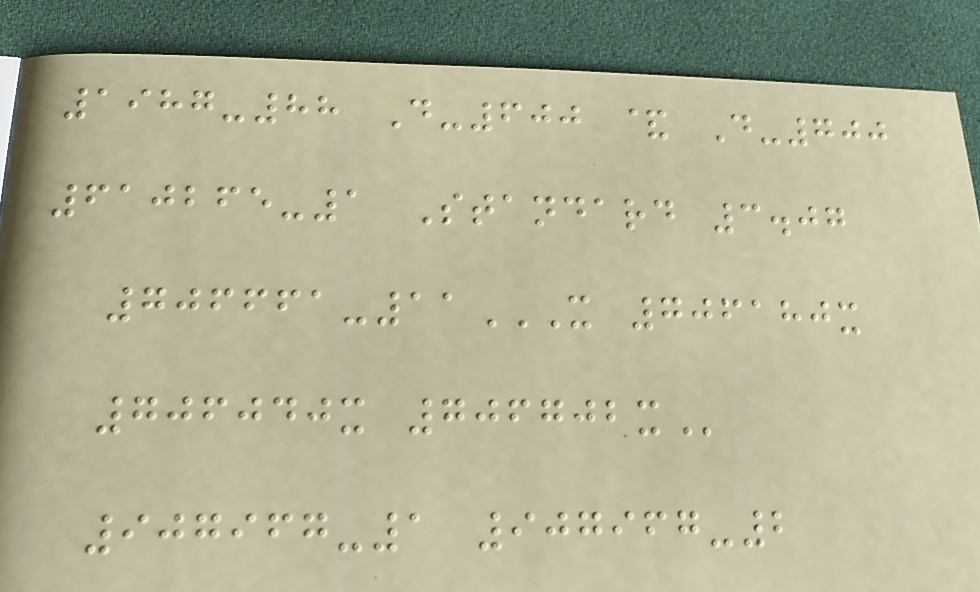1987-88 D-600 & D-700
610265-1 Standard 3.07
706661-11X 706180X
706040X 706702X
907967-1 907967-2
